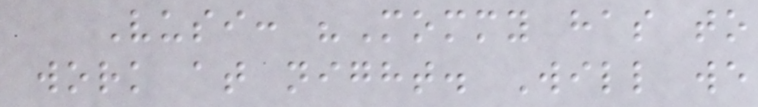Vusi: "Mommy has to
work at night. Will we
